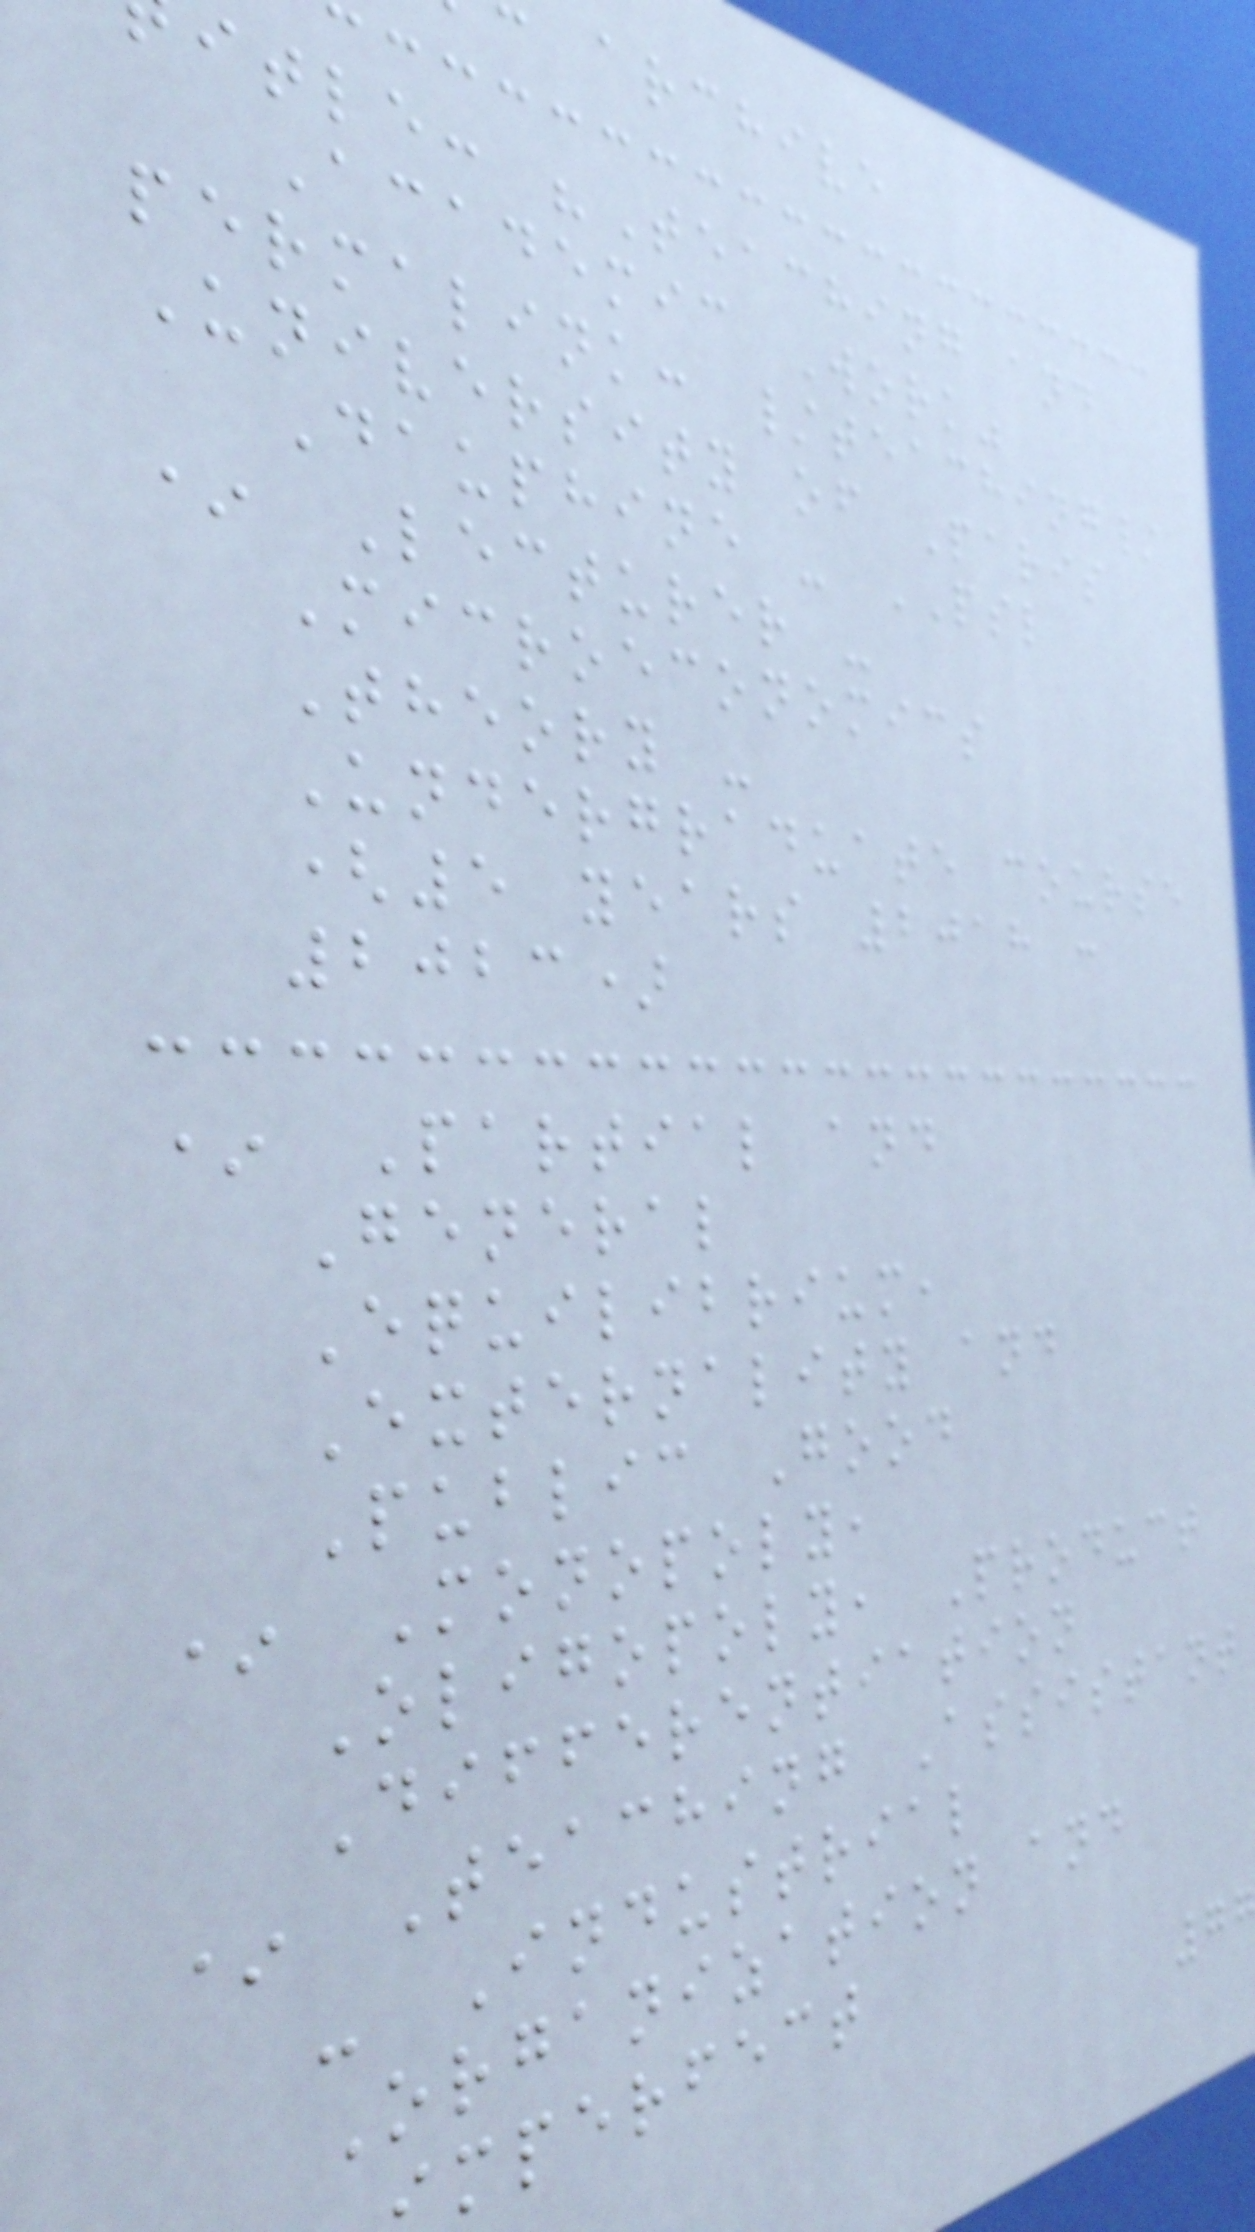archive
itle: "Teaching and
Academic Work"
permalink: /teaching/
University of Paris
Dauphine - PSL
* Lecturer -
Microeconomics
Theory -
Undergraduate course
(5 years 2018 :
2023)
* Partial and
General
Equilibrium,
Externality and
Public Good
* Monopoly,
Oligopoly, Product
Differentiation
* Teaching Assistant
- Industrial
Organization and
mperfect
